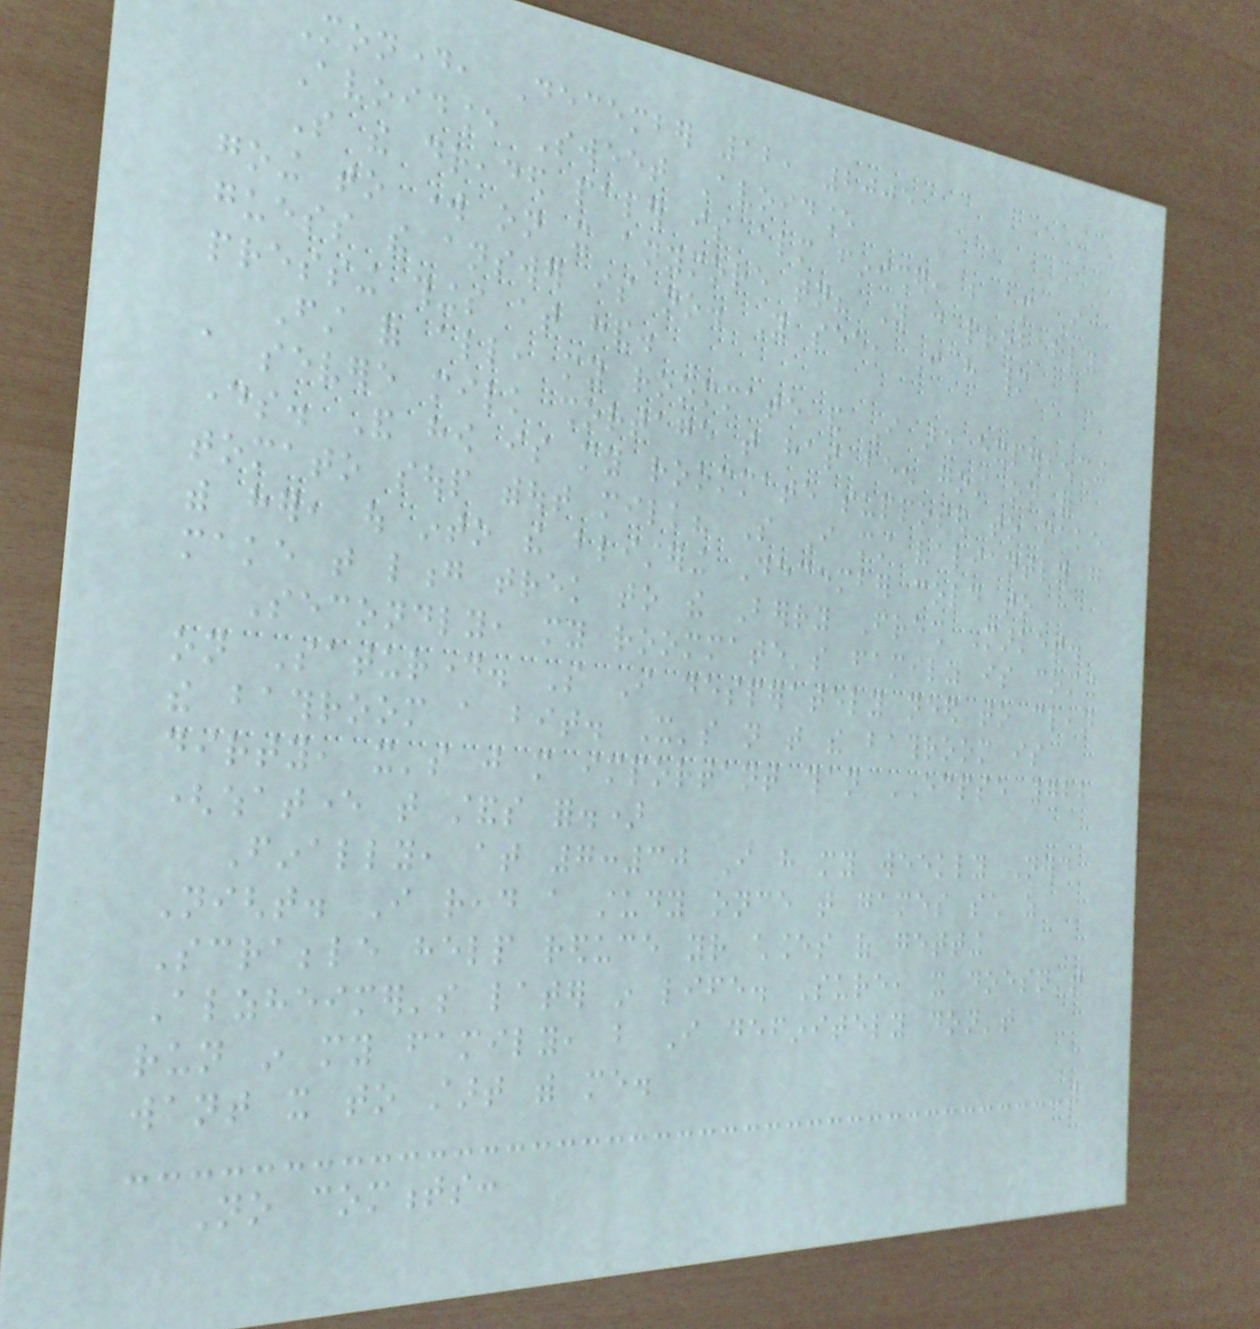Monday, December 12, 2005
Avoidance Sweet Avoidance
So the dreaded paper is almost finished, but am I
going to work on it anymore tonight? You can probably
guess the answer is no. You see, I have many
pressing things at hand.
First of all, my roommate and I are experiencing
a severe milk shortage that has been going on for
days. And how is my roommate supposed to make
tomato soup without milk? So I must valiantly go
with her, out into the blistering December cold to
make that long trek to the Berry Fresh Market.
Secondly, my roommate's family is coming
on Saturday. So I desperately need to clean
the bathroom a bit. It's not that the bathroom is
dirty, it's just more important than ECPSE 722
(whatever that stands for.)
Finally, at 7:30 I have my weekly Nerd
Night. I read a study once that games such as
Scrabble help reduce your chances of getting
Alzheimer's later in life. Sure, it doesn't
run in my family, but I definitely don't
want it to start with me.
No comments:
